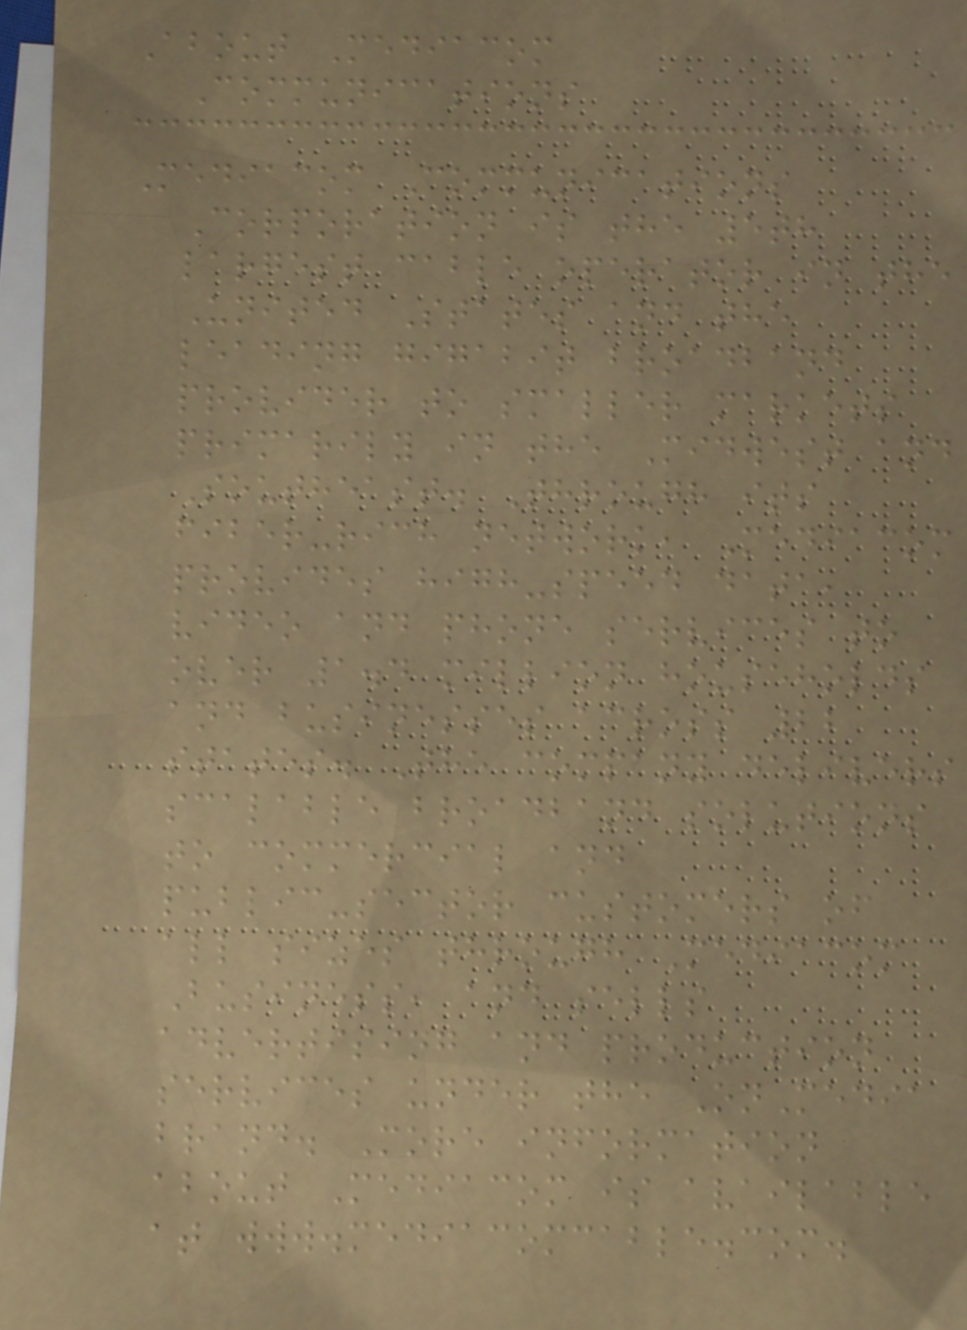About Mediacom
Communications
Mediacom Communications
Corporation is the 5th
largest cable operator in the
United States and the
leading gigabit broadband
provider to smaller markets
primarily in the Midwest and
Southeast. Through its
fiber-rich network, Mediacom
provides high-speed data,
video and phone services to
over 1.4 million households
and businesses across 22
states. The company delivers
scalable broadband solutions
to commercial and
public-sector customers of
all sizes through Mediacom
Business, and sells
advertising and production
services under the OnMedia
brand. More information
about Mediacom is available
at www.mediacomcable.com.
